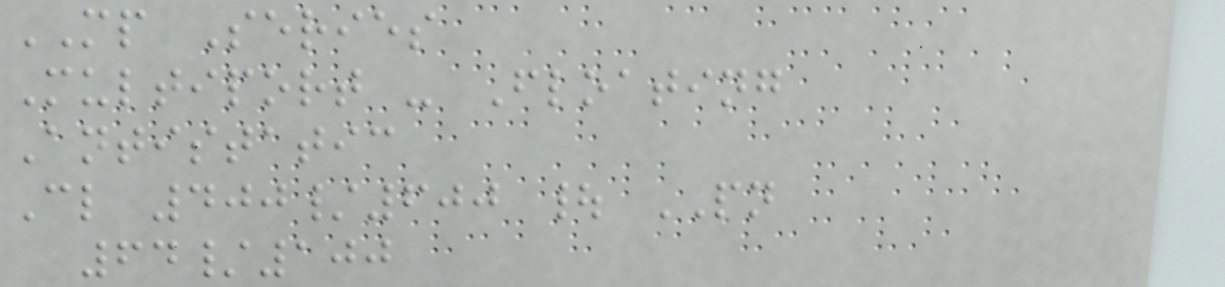MP Series
Multiport - Floating
Antistatic
Cl 400/600 | PN
64/100
